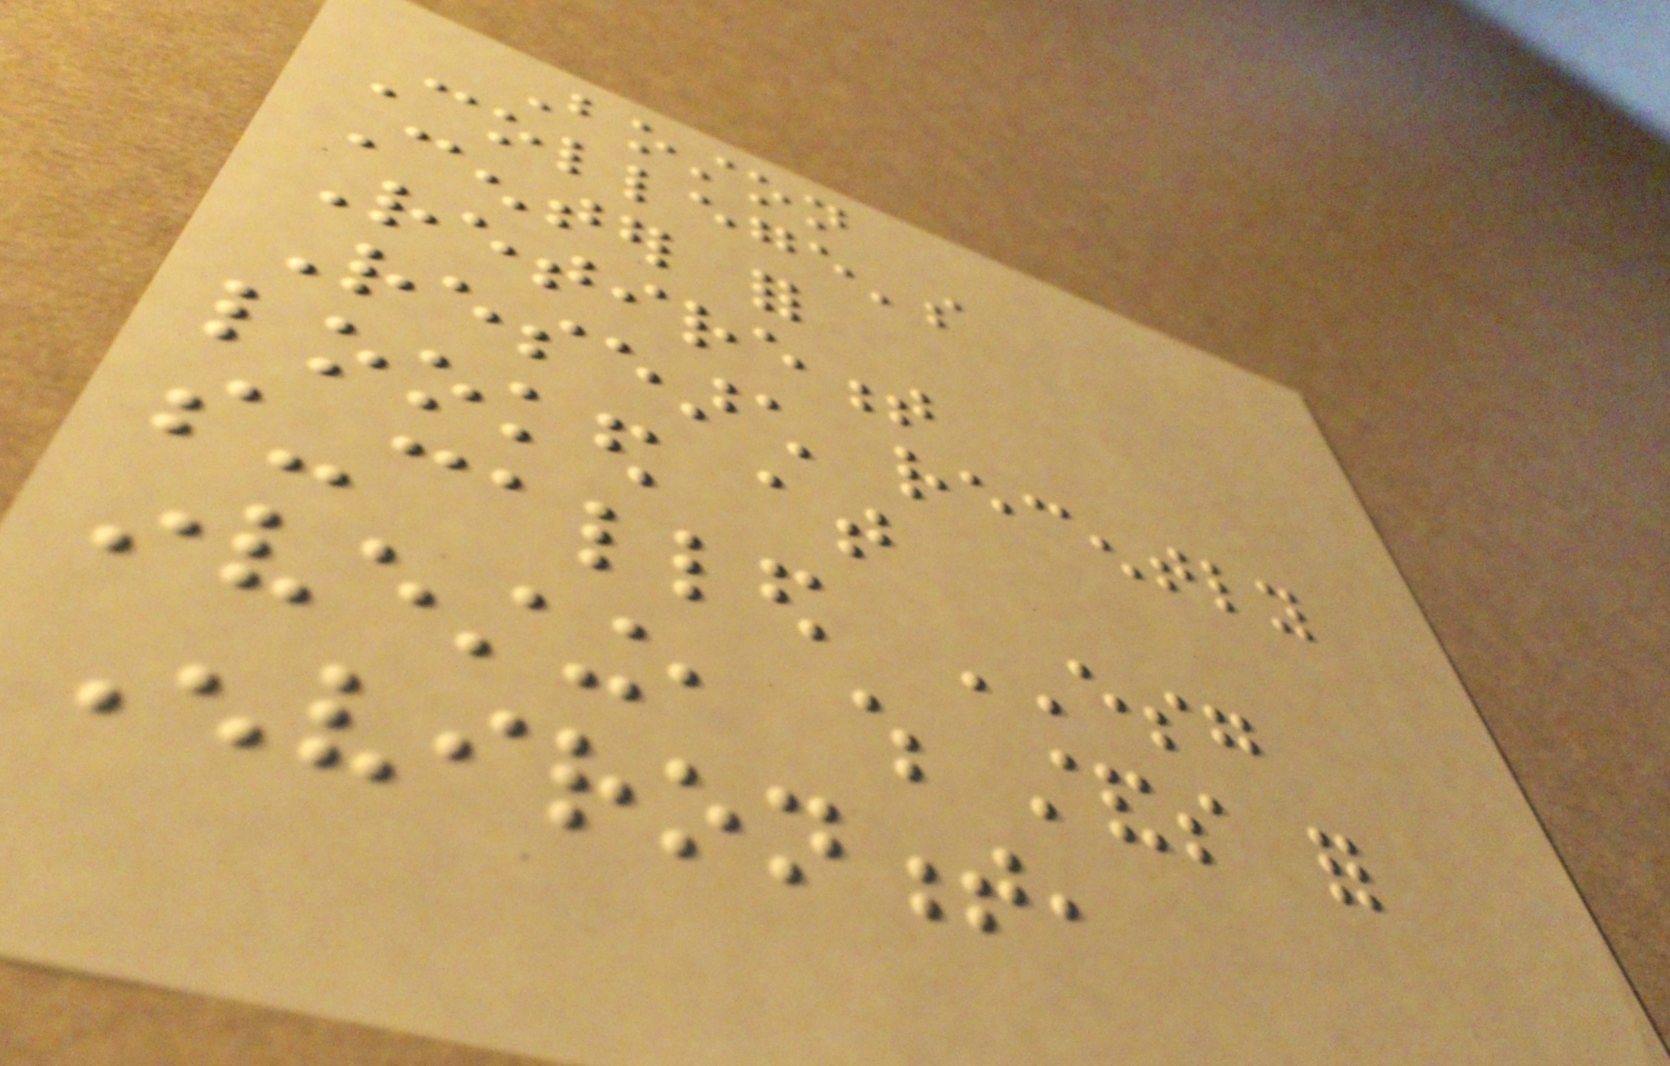Boston
College's
Center for
Retirement
Research recently
looked at
so-called ESG
investing, which stands for
Environment,
